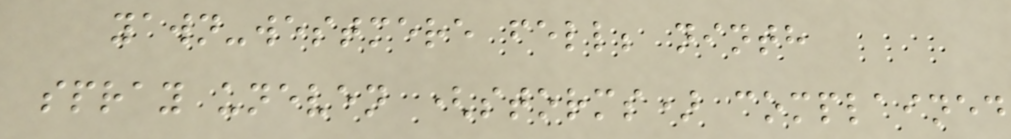yawn-westmere fell; ninth
spray uneven (storms) complained
